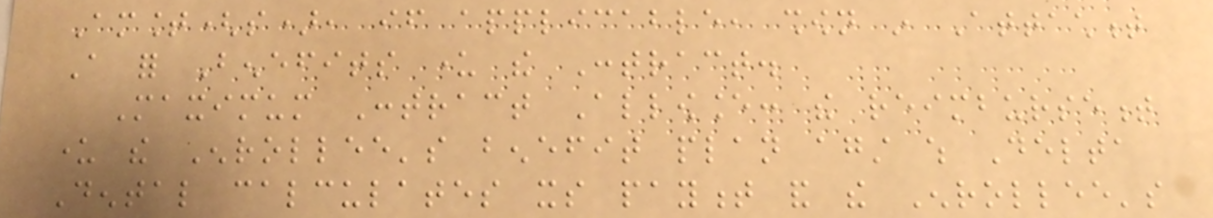Amount(s), if applicable, shown in Attachment
A for Benefits under the Contract.
Maximum Contract Allowance: the reimbursement
under the Enrollee's benefit plan against which Delta
Dental calculates its payment and the Enrollee's
